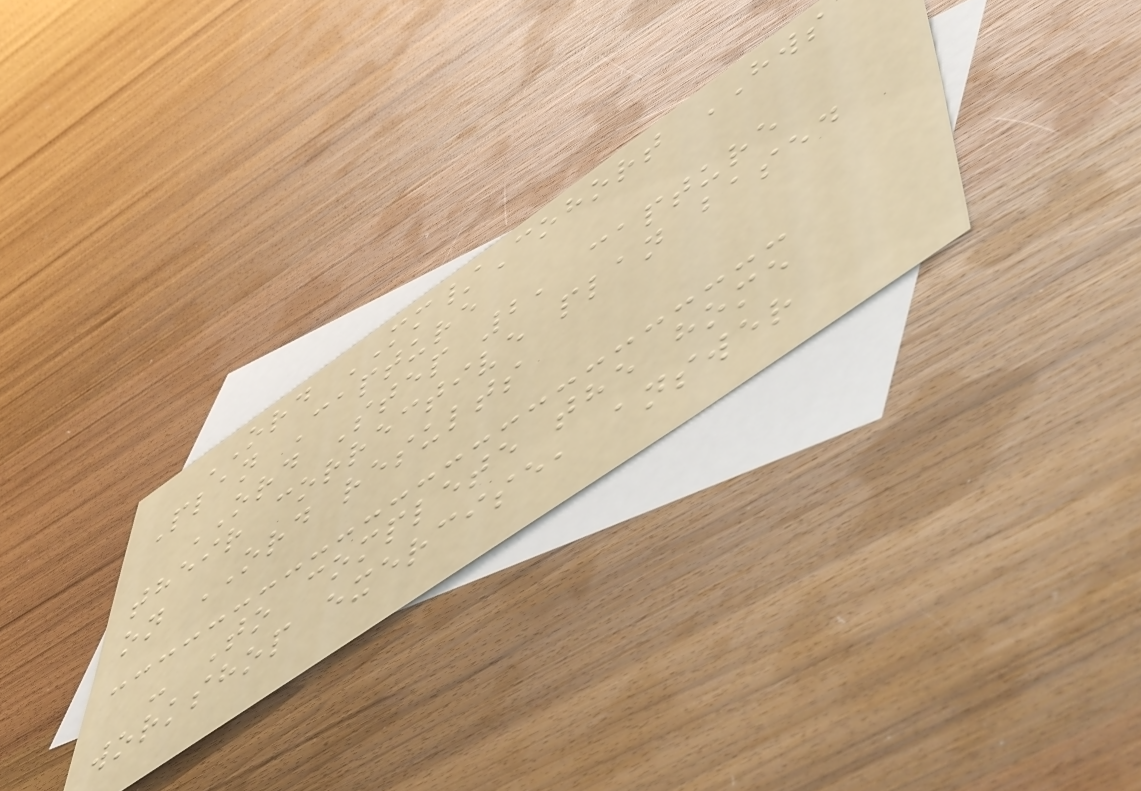ORD MM/Cohort HWS
Plan Capture
ORD Step 2, capture
their corrective plan based
on ORD results
- To complete the home
workshop exercise, answer
